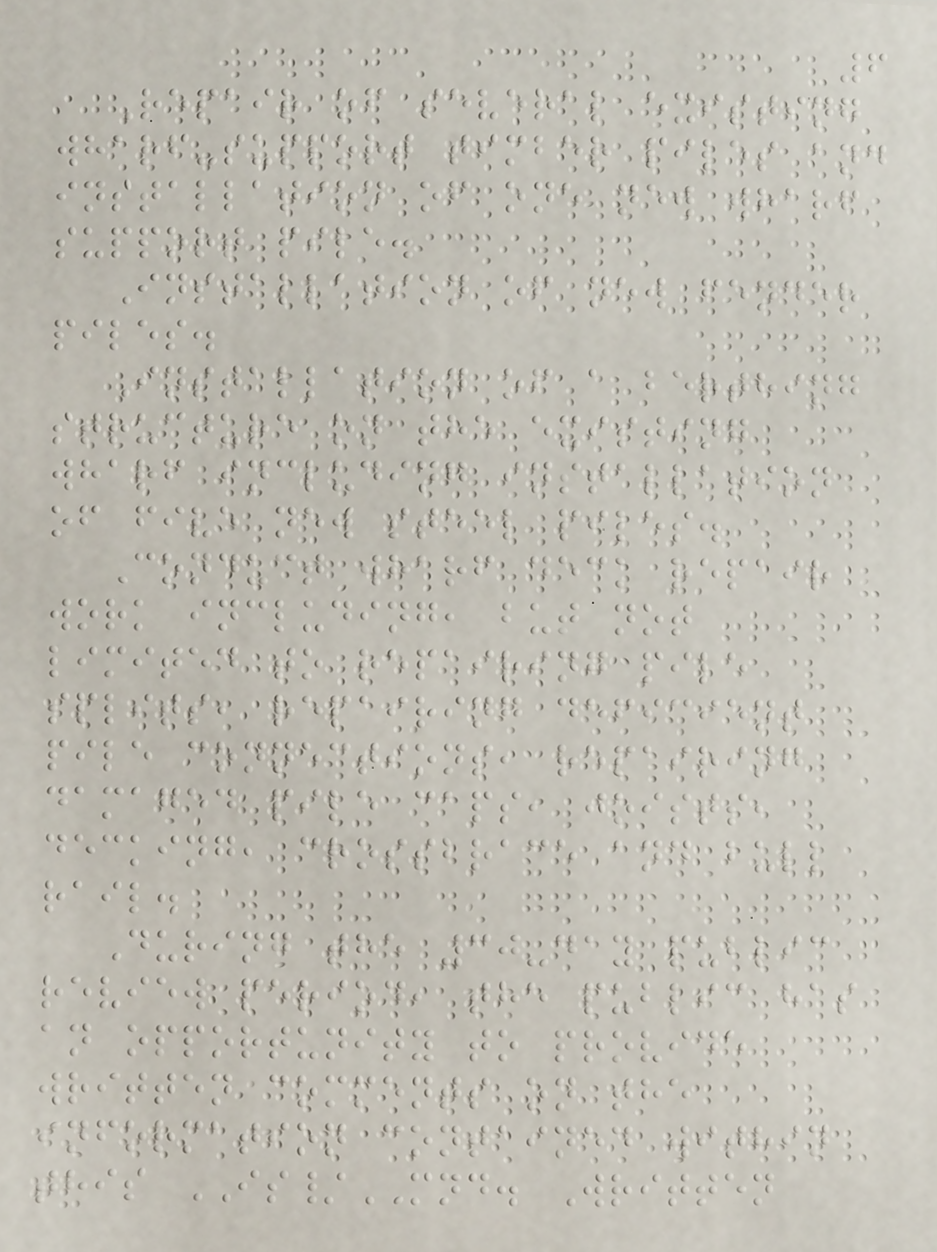6
Repair of several existing
wharf-support timber piles and
installation of one new wharf
support pile.
Installation of new fender
piles.
Installation of a berthing
structure on the existing
wharf including installation
of five new steel piles.
Conduct wharf deck repair
work including, but not
limited to repairing pile
splits, repairing deficient
pile connections, repairing
damaged pile caps, joists,
decking, crossbrace and bull
rail.
During the 30-day public
review period, the public has
an opportunity to provide
written comments on the
information contained within
this IS/MND. Written
